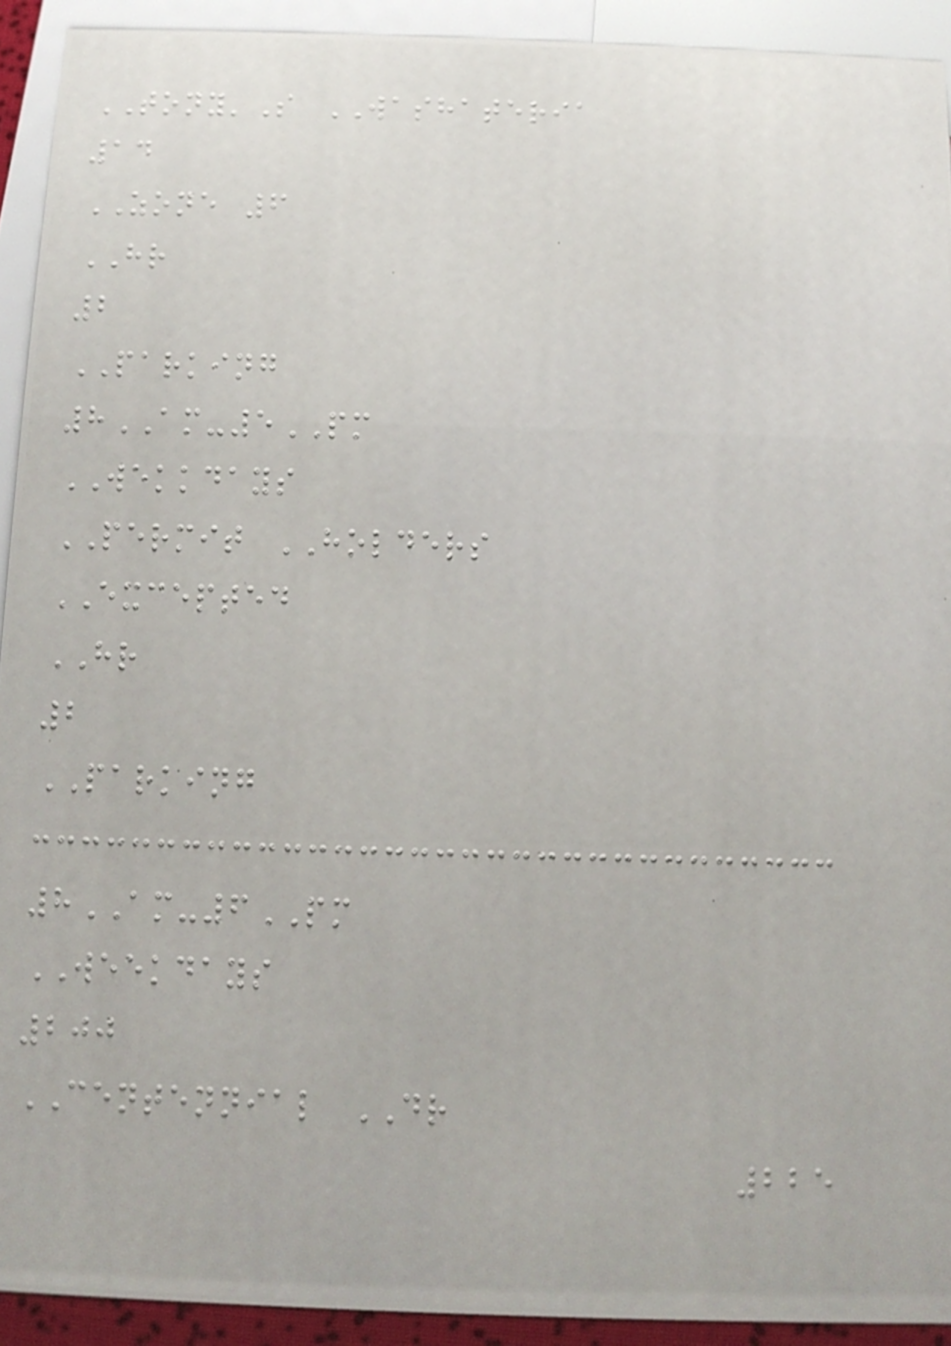TONY'S WASHATERIA
14
ZONE 6
HR
2
PARKING
8AM-5PM
WEKKDAYS
PERMIT HOLDERS
EXCEPTED
HR
2
PARKING
8AM-6PM
WEEKDAYS
200
CENTENNIAL DR
225
